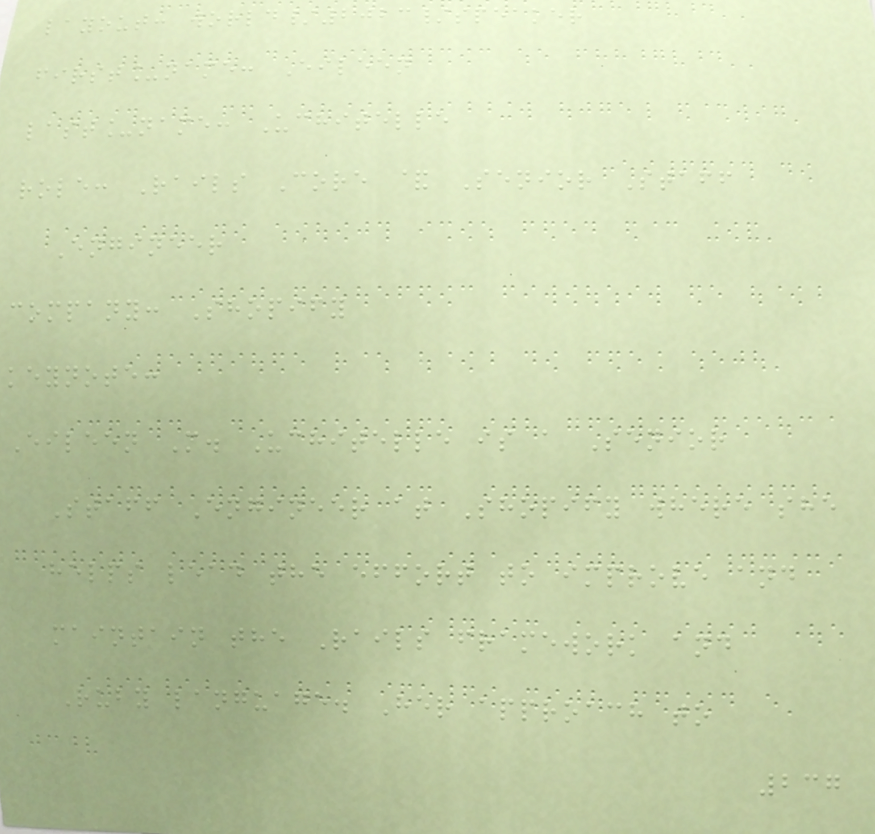layout: world/2023/speaker
first_name: Eileen
last_name: Uchitelle
role: Rails Core & Senior Staff
Engineer
company: Shopify
keynote:
Eileen M. Uchitelle is a Senior
Staff Engineer at Shopify where she
helps lead the effort to improve and
maintain the Rails framework and
Ruby language. Her approach to
237
